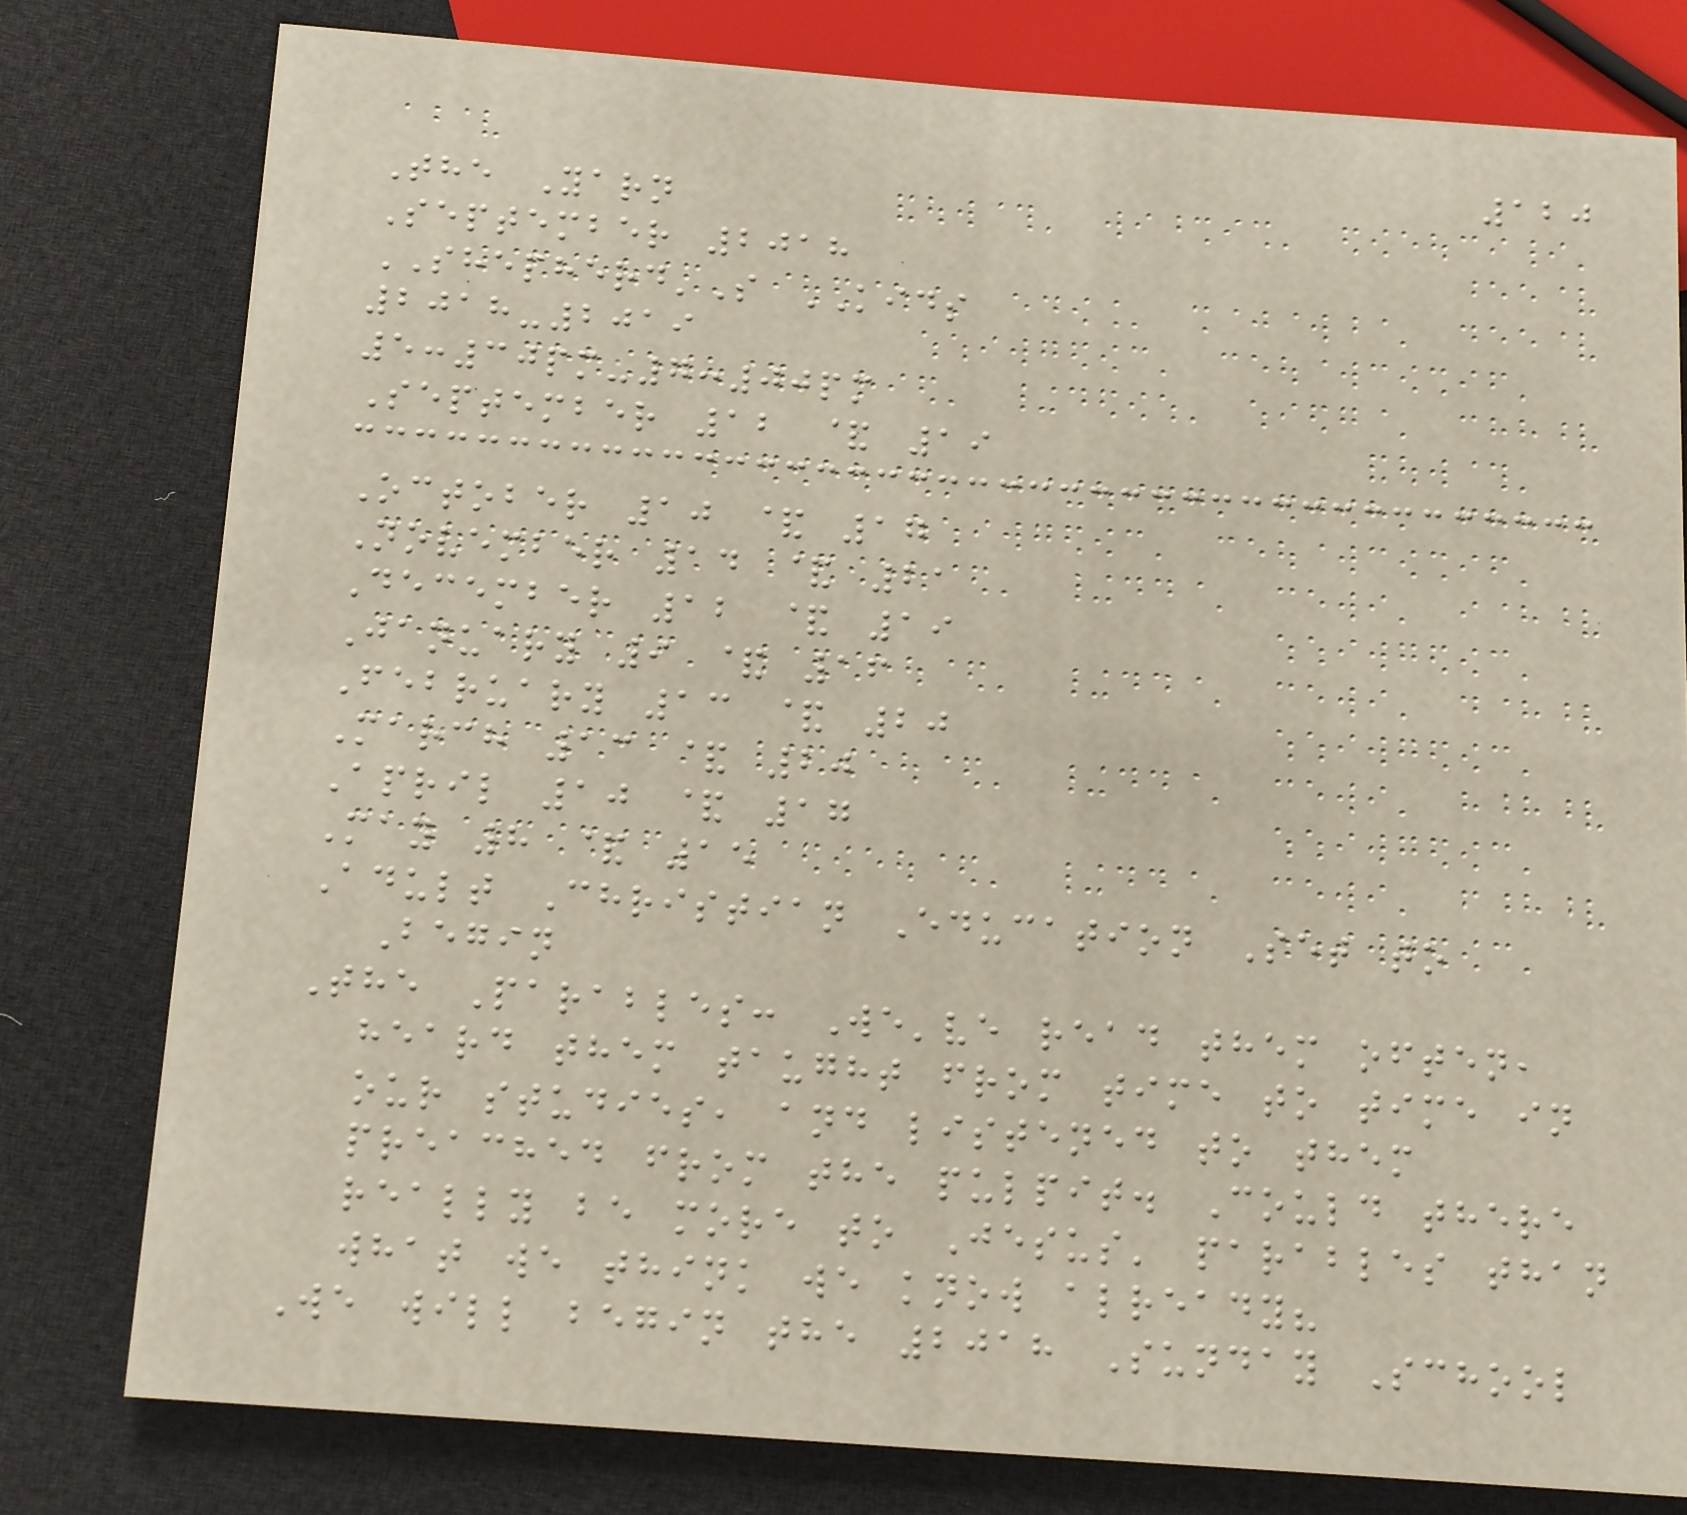120
The Yarn
September 2018
SHEPHERD'S KIDS
2018-2019
5:30pm-7:00pm
September 12 & 19
October 10 & 17
November 14 & 21
December 12 & 19
January 9 & 16
February 13 & 20
March 13 & 20
April 10 & 17
May 8 & 15
Adult Christian Education Set to
Begin
The Parables: We've read them often,
heard them taught from time to time in
our studies, and listened to them
preached from the pulpit. Could there
really be more to Jesus' parables than
what we think we know already?
We will begin the 2018 Sunday School
